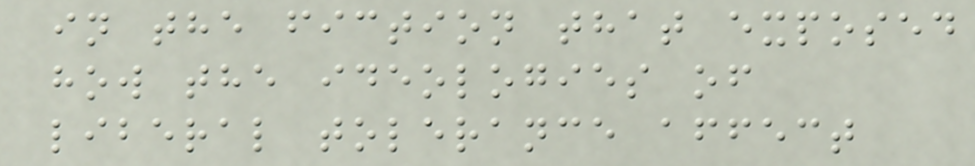in the fiction that exposed
how the ideologies of
liberal tolerance affect
